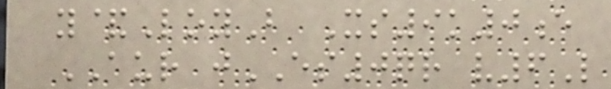y&LoyB Xs9k0e
AUR jES0qr v6L
